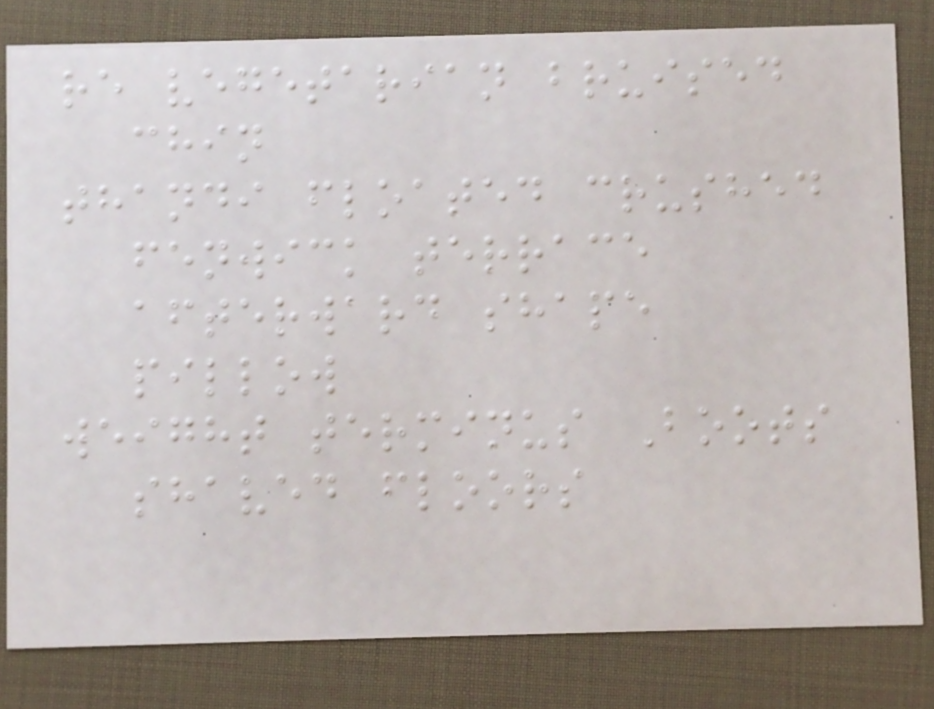re vegetarian bruised
chin
thandi floated crushed
fenwick terrace
afterward shape
pillow
weight terminus Boots
shaved floors
